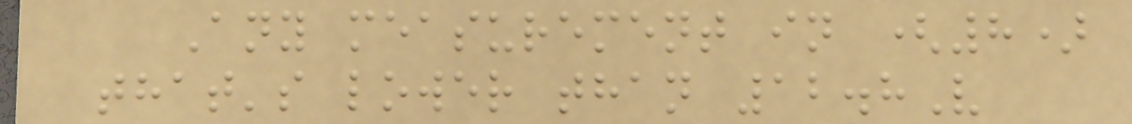Any measurement in (8)
that's lower than 12.8V
